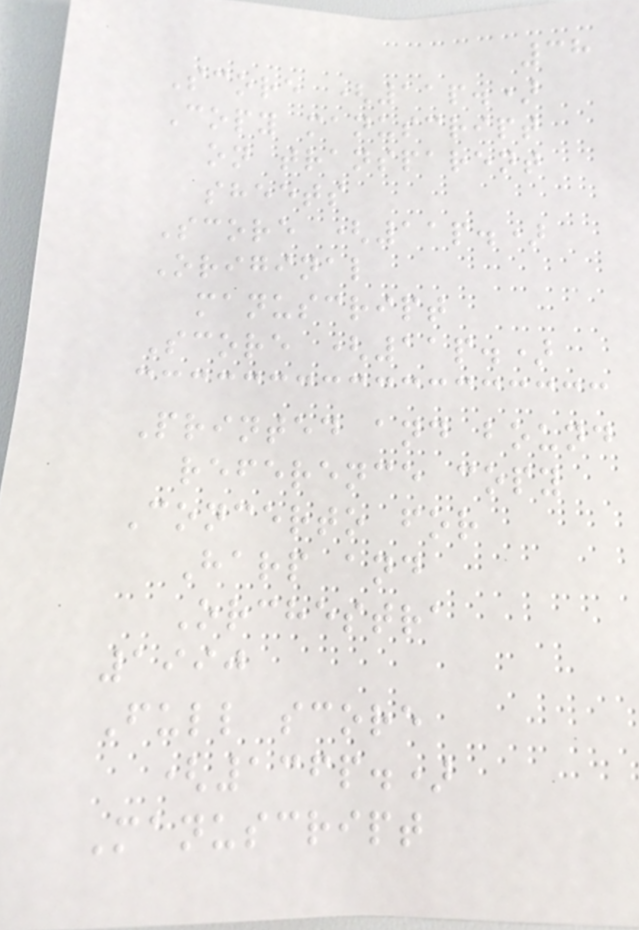38
Score (11p.)
Copy manuscript
on transparent
sheets
Score (11p.)
Original
manuscript
Score (11p.)
Printed and bound
reference copy
Concerto for
Harp and
Orchestra
1990
Full score
(136p.)
Manuscript
